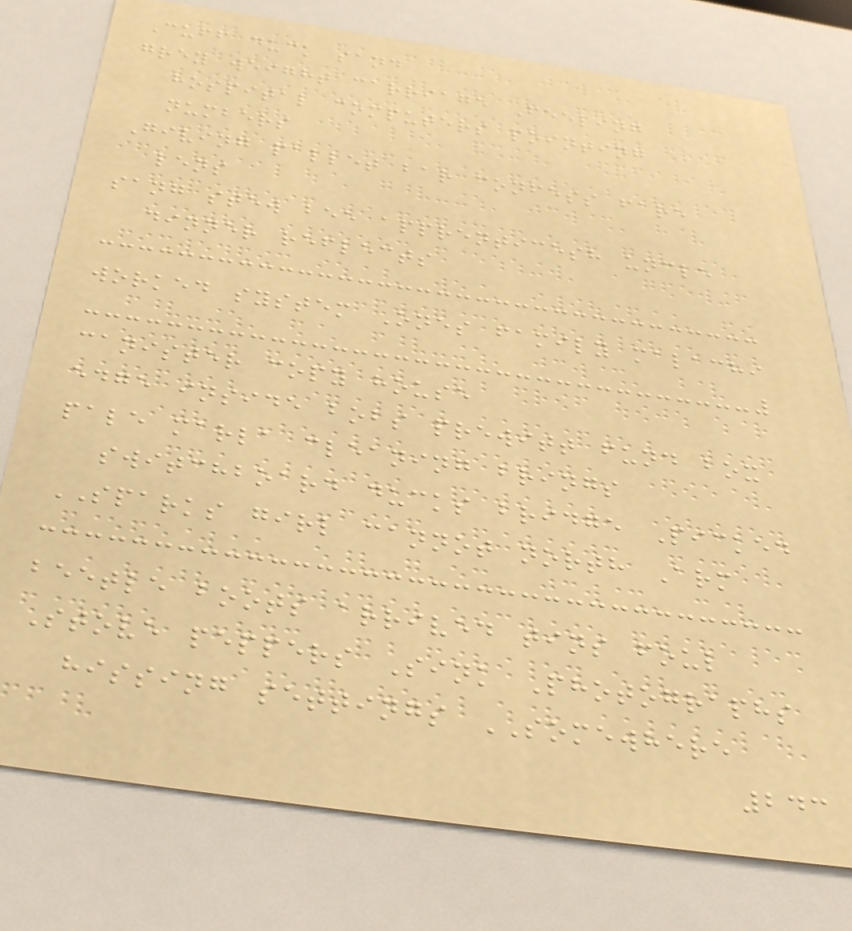Cuff duck sand
grey weight carriage Feeling
hospital computers pointing
numbers
Giving pallet bar confess fare
lens
sang stew bee apprenticesh uncle
dinner reflects
worked system Ones family malachi
canister copy house
edge inside bobs prewitt fund box
pale marla cleaning brings
switchboard ducks bridge Picked
SPARKS girl cannot north Arm
beetle boots arrived tins foul
Stove peppers Sink Photographs
hissing settings SOMEWHERE
243
